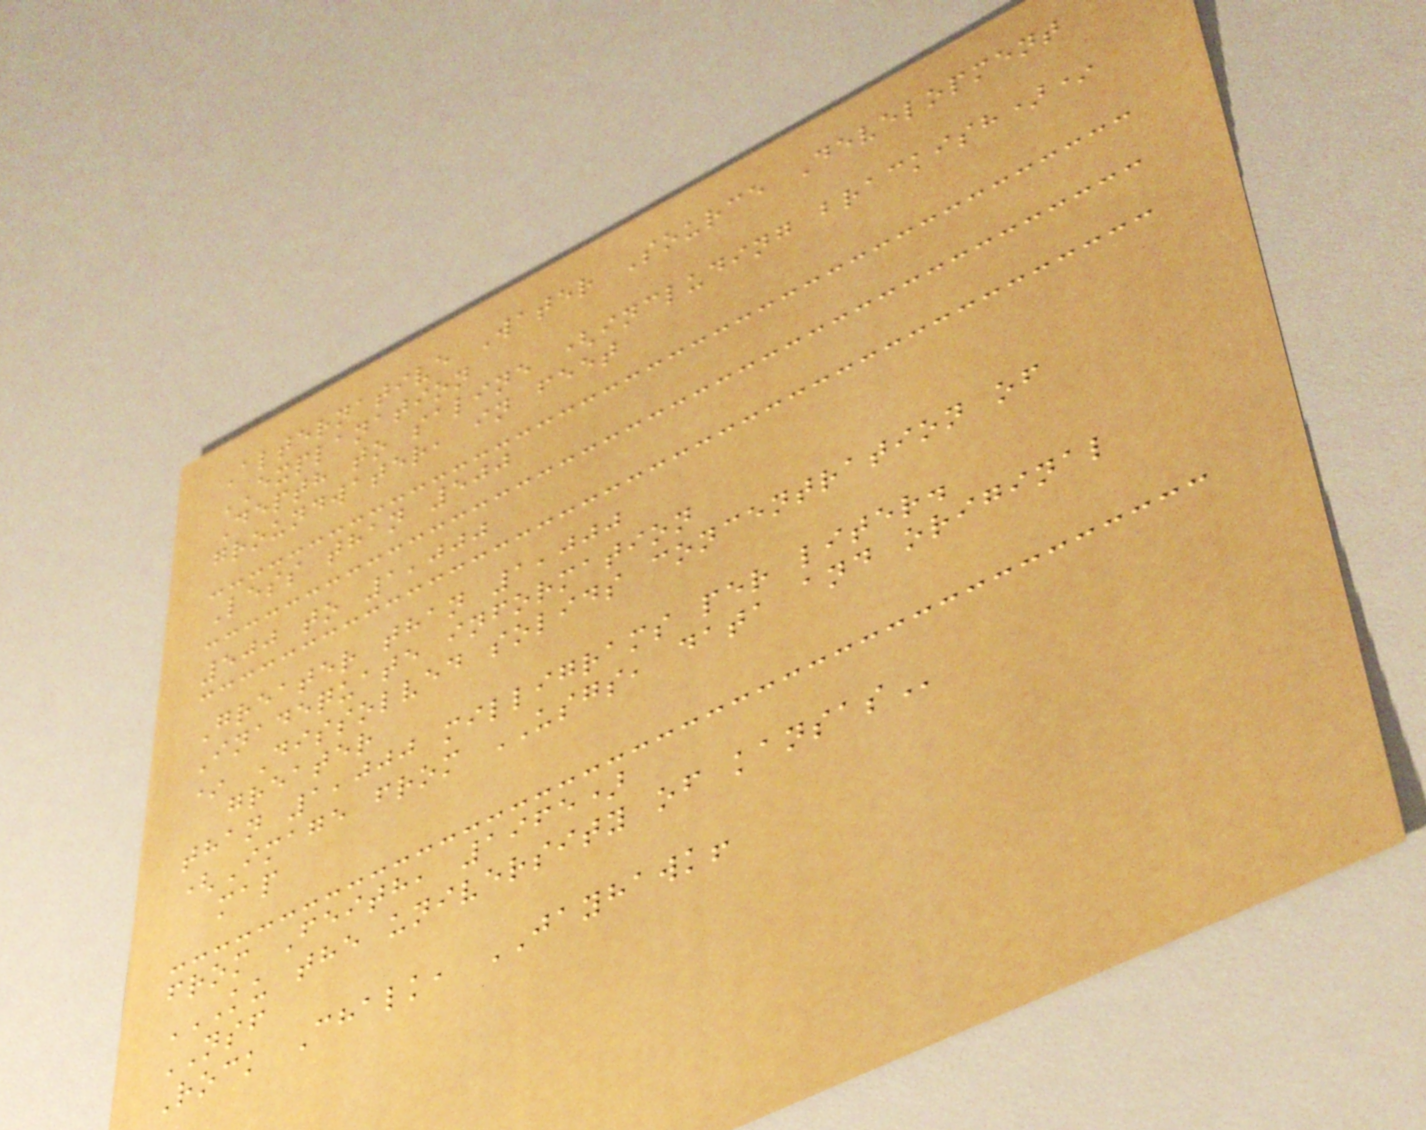Alternative Water Source Development
EXPLANATION
Depth to saline (including brackish)*
groundwater, in feet
Less than 500
500 to 1,000
Greater than 1,000
Inadequate information
* Dissolved solids concentration of
greater
than 1,000 milligrams per liter.
(Image from USGS, data and original
map
from Feith, 1965)
KU THE UNIVERSITY OF KANSAS
NSF
Rock Chalk, JAYHAWK!
